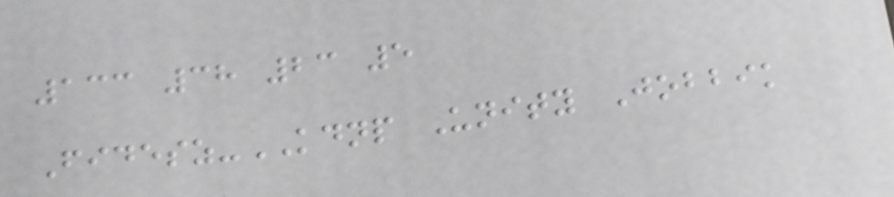133 38 23 5
Fidesz-KDNP Unity Jobbik
